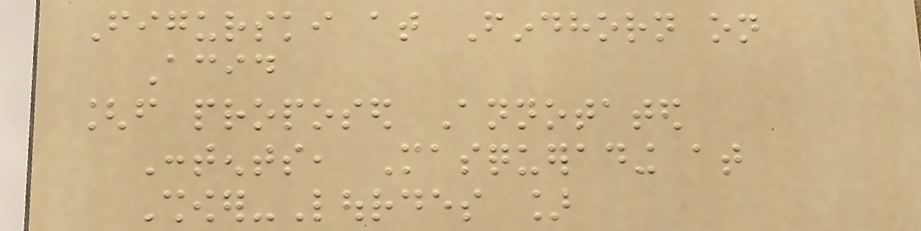Figurski at Findhorn on
Acid
[from proposed Annotated
Contents, Masquerading at
Shower-Lourdes ]
